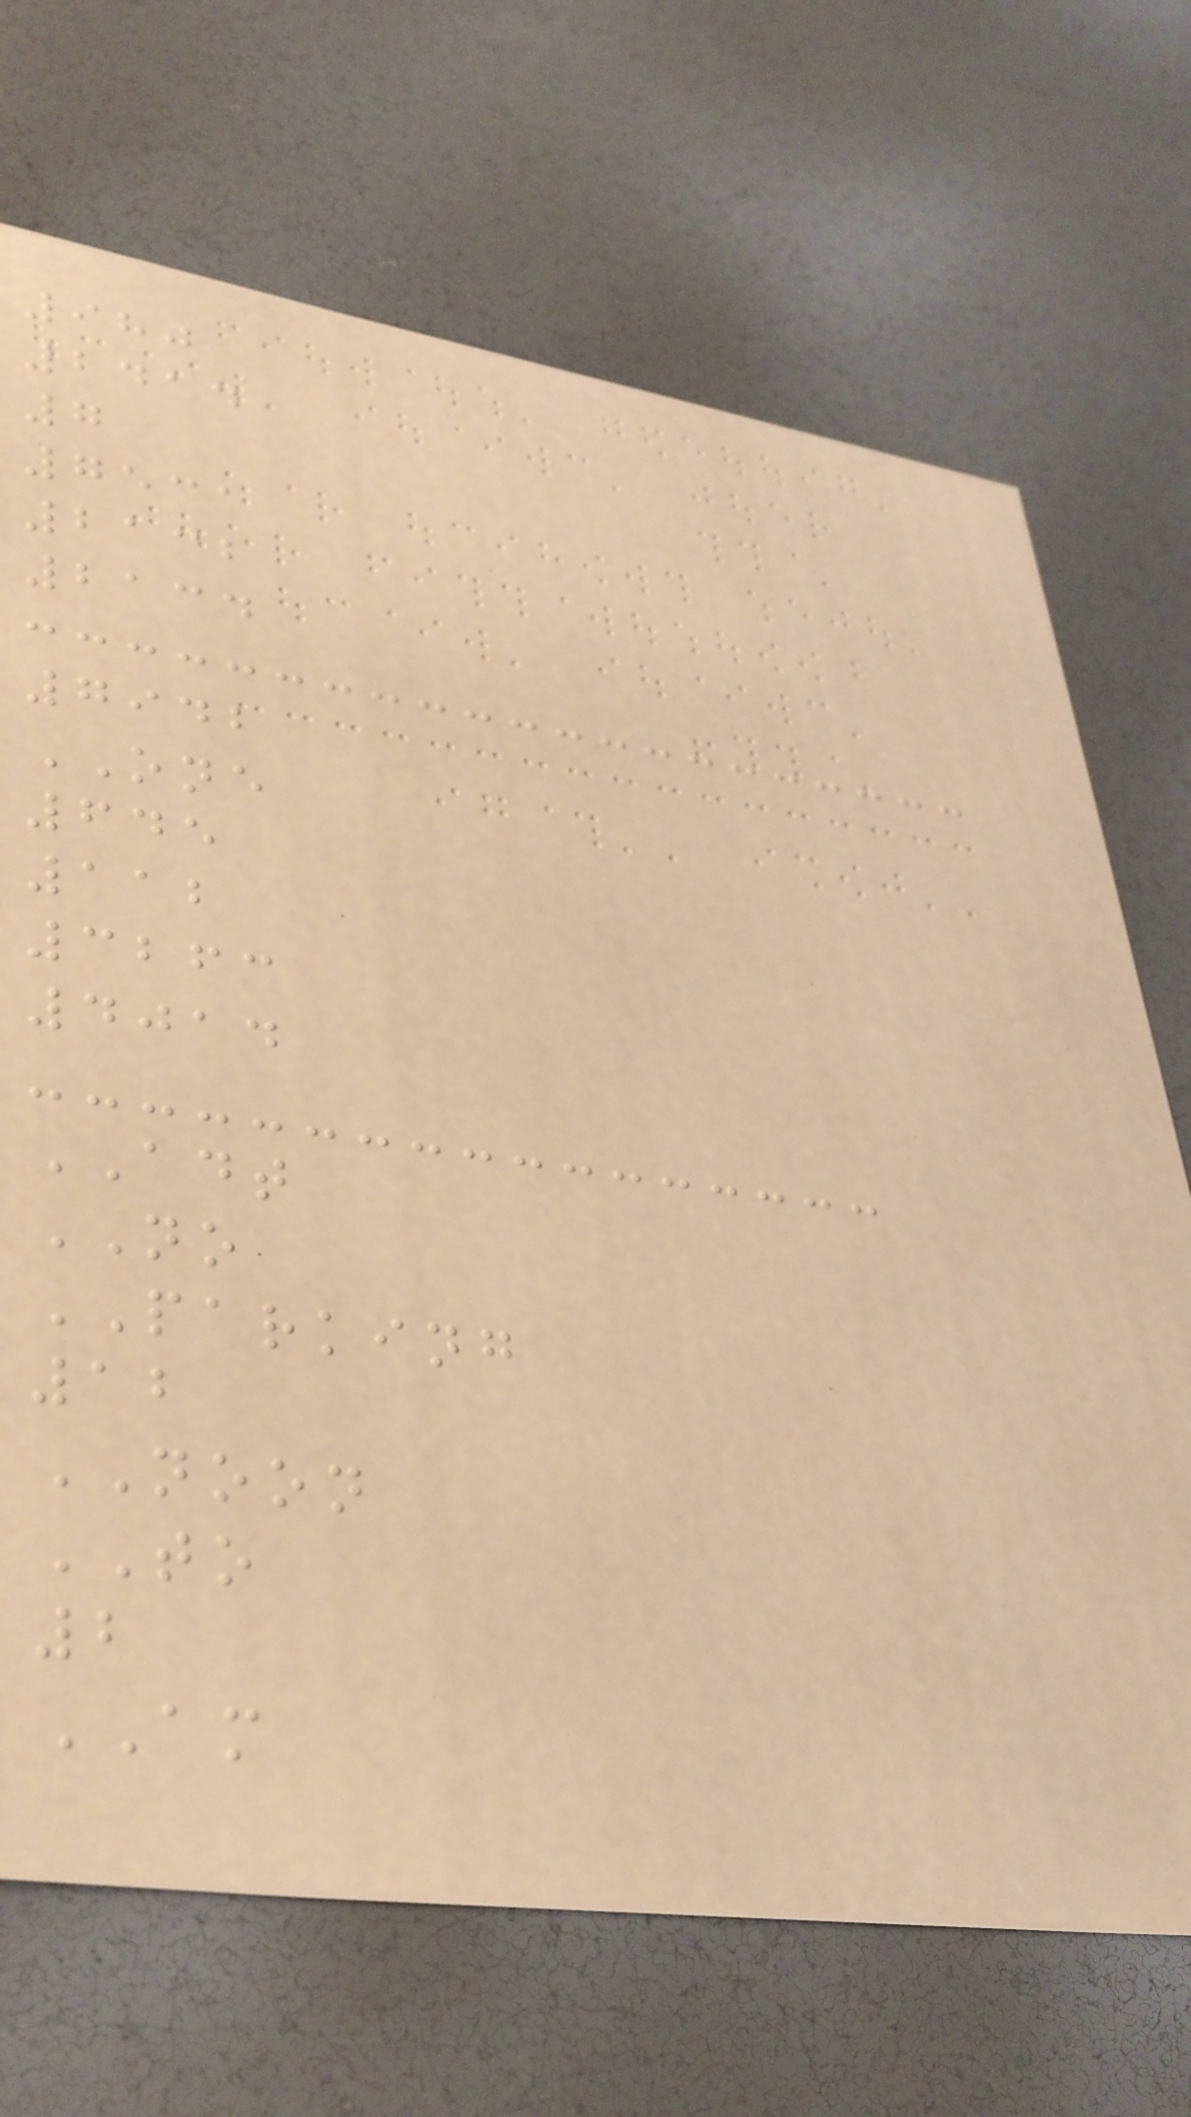980
2414
7
7531
2132
2134
7942
ONE
645
112
3263
4014
ADT
NO
PARKING
12
NOON
TO
2
AM
